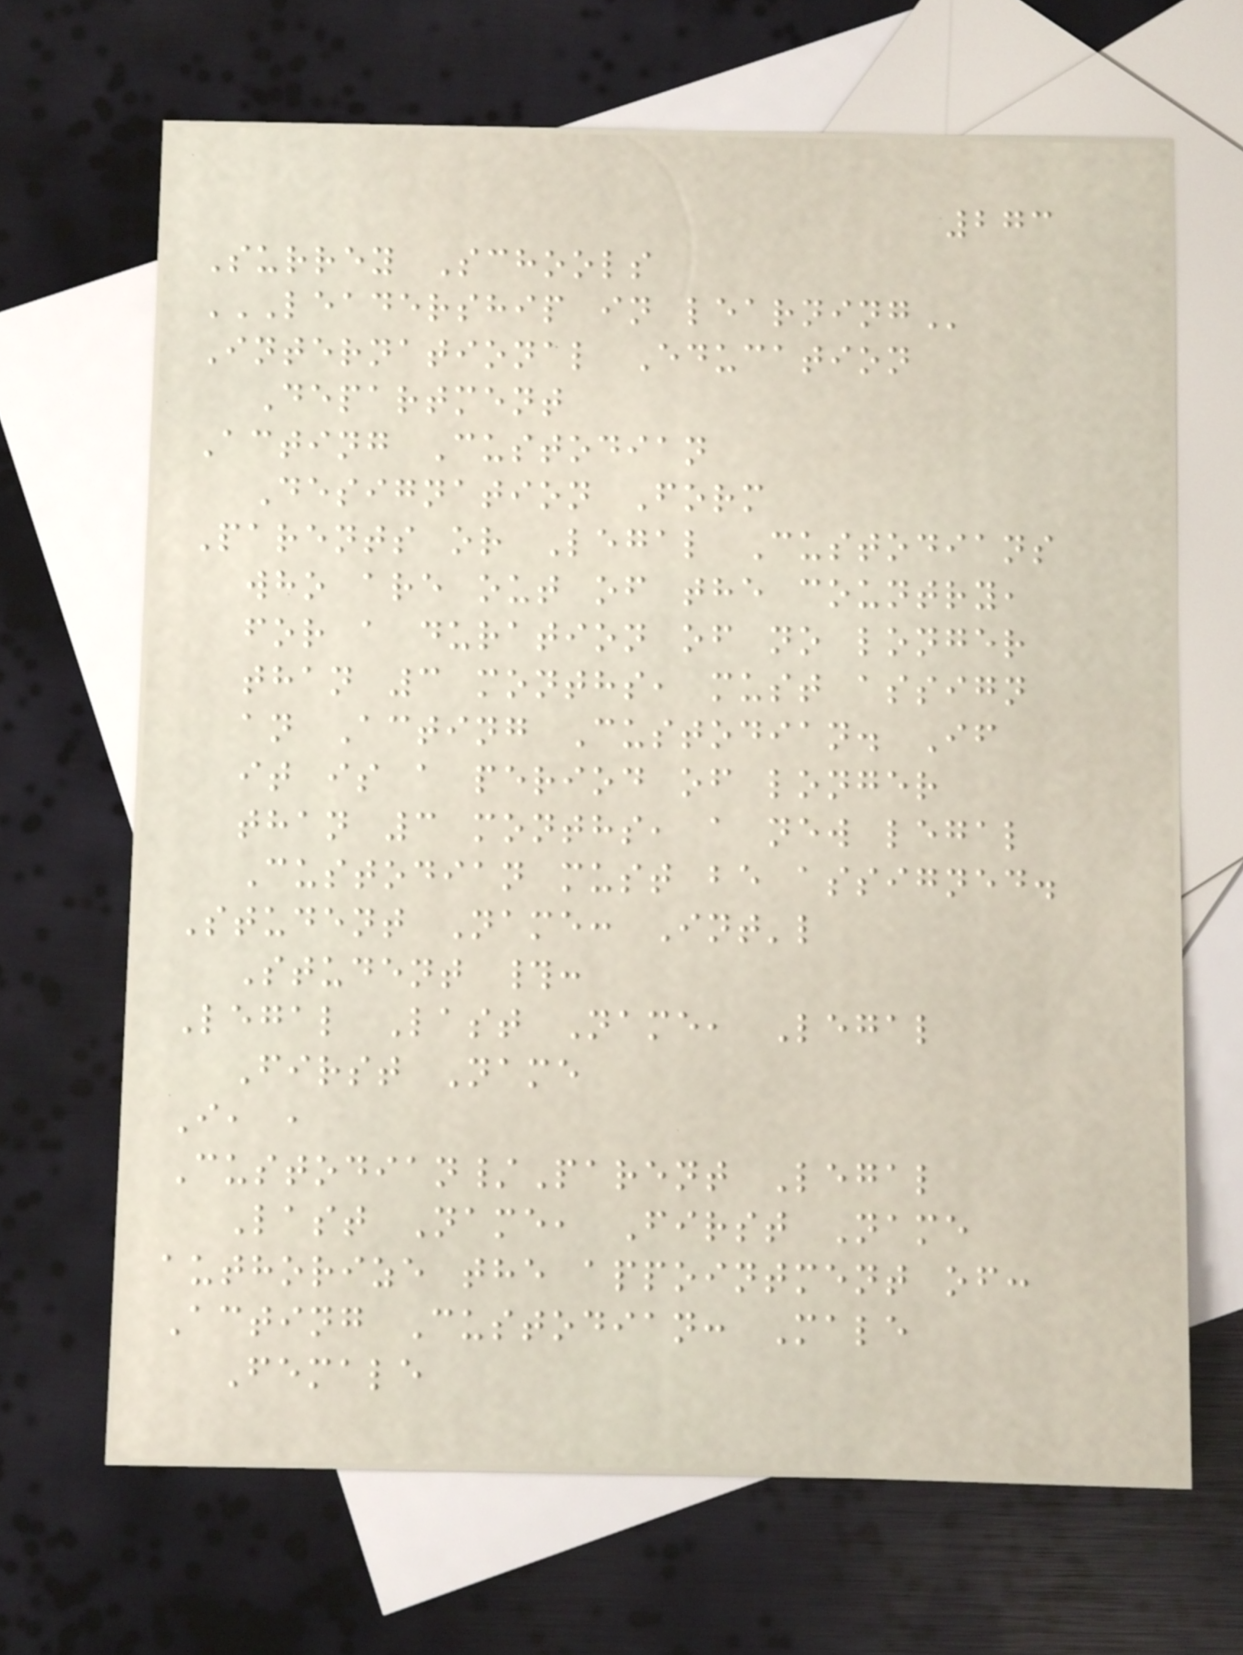273
Surrey Schools
LEADERSHIP IN LEARNING
International Education
Department
Acting Custodian
Designation Form
Parents or Legal Custodians
who are out of the country,
for a duration of no longer
than 3 months, must assign
an Acting Custodian. If
it is a period of longer
than 3 months, a new legal
Custodian must be assigned.
Student Name: Int'l
Student #:
Legal Last Name, Legal
First Name
I, ,
Custodian/Parent Legal
Last Name, First Name
authorize the appointment of:
Acting Custodian: Male
Female
